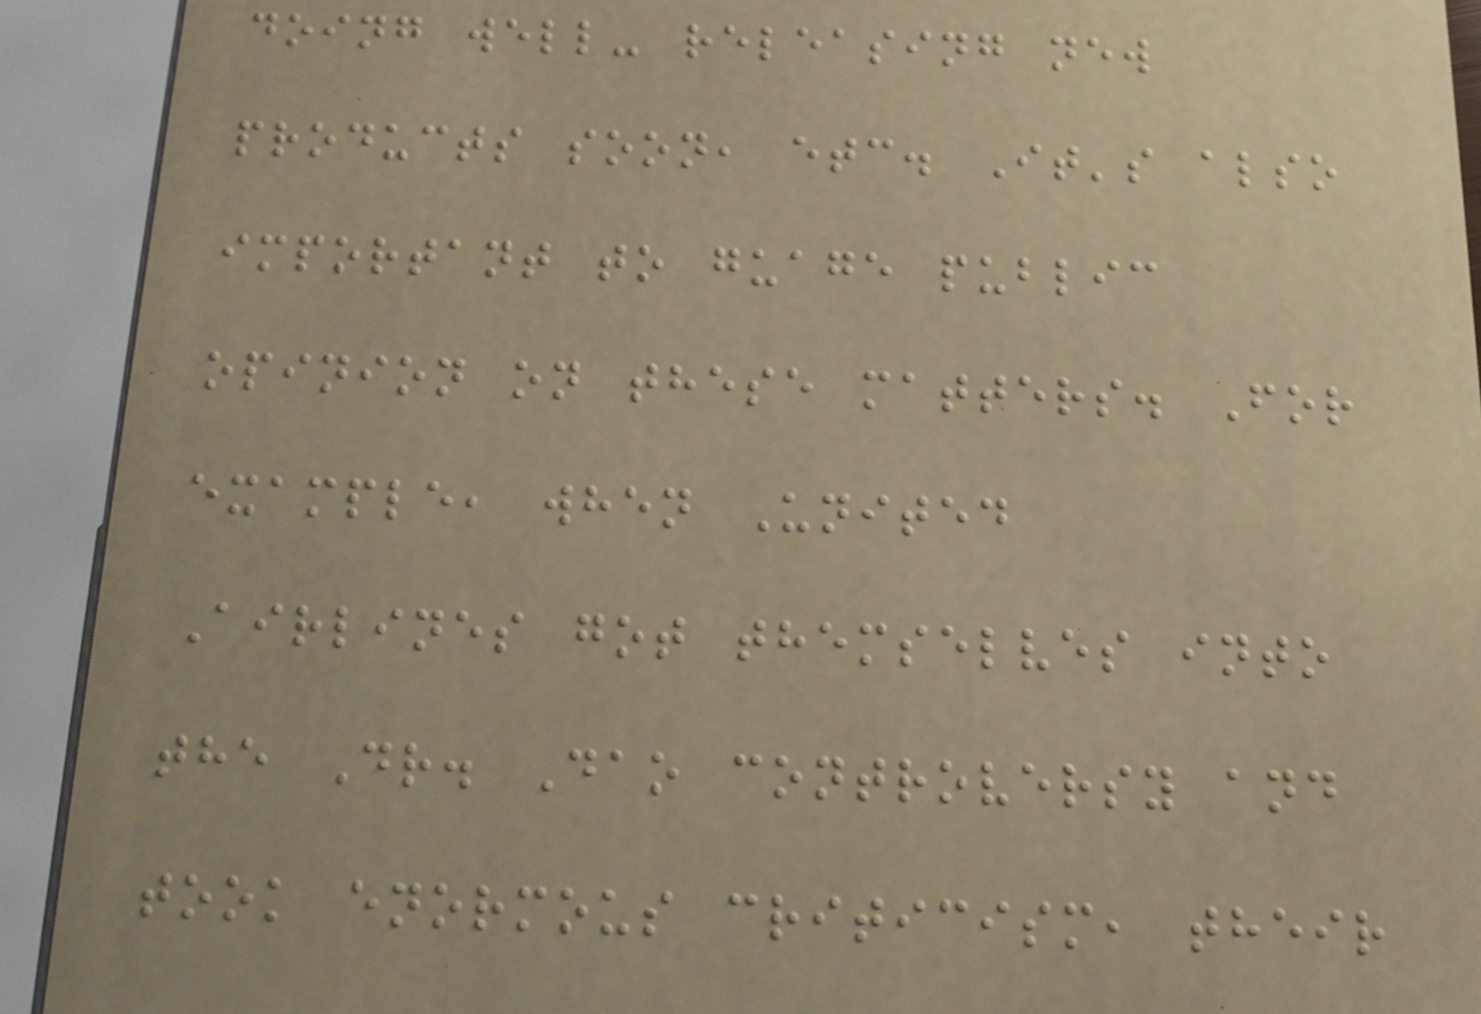doing well- releasing new
products soon, etc. It's also
important to guage public
opinion on these matters. For
example, when United
Airlines got themselves into
the Dr. Dao controversy and
took enormous criticism, their
